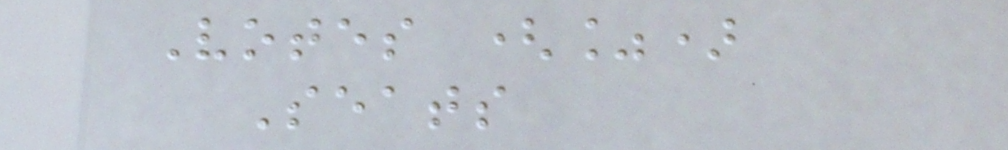Votes (%)
Seats
